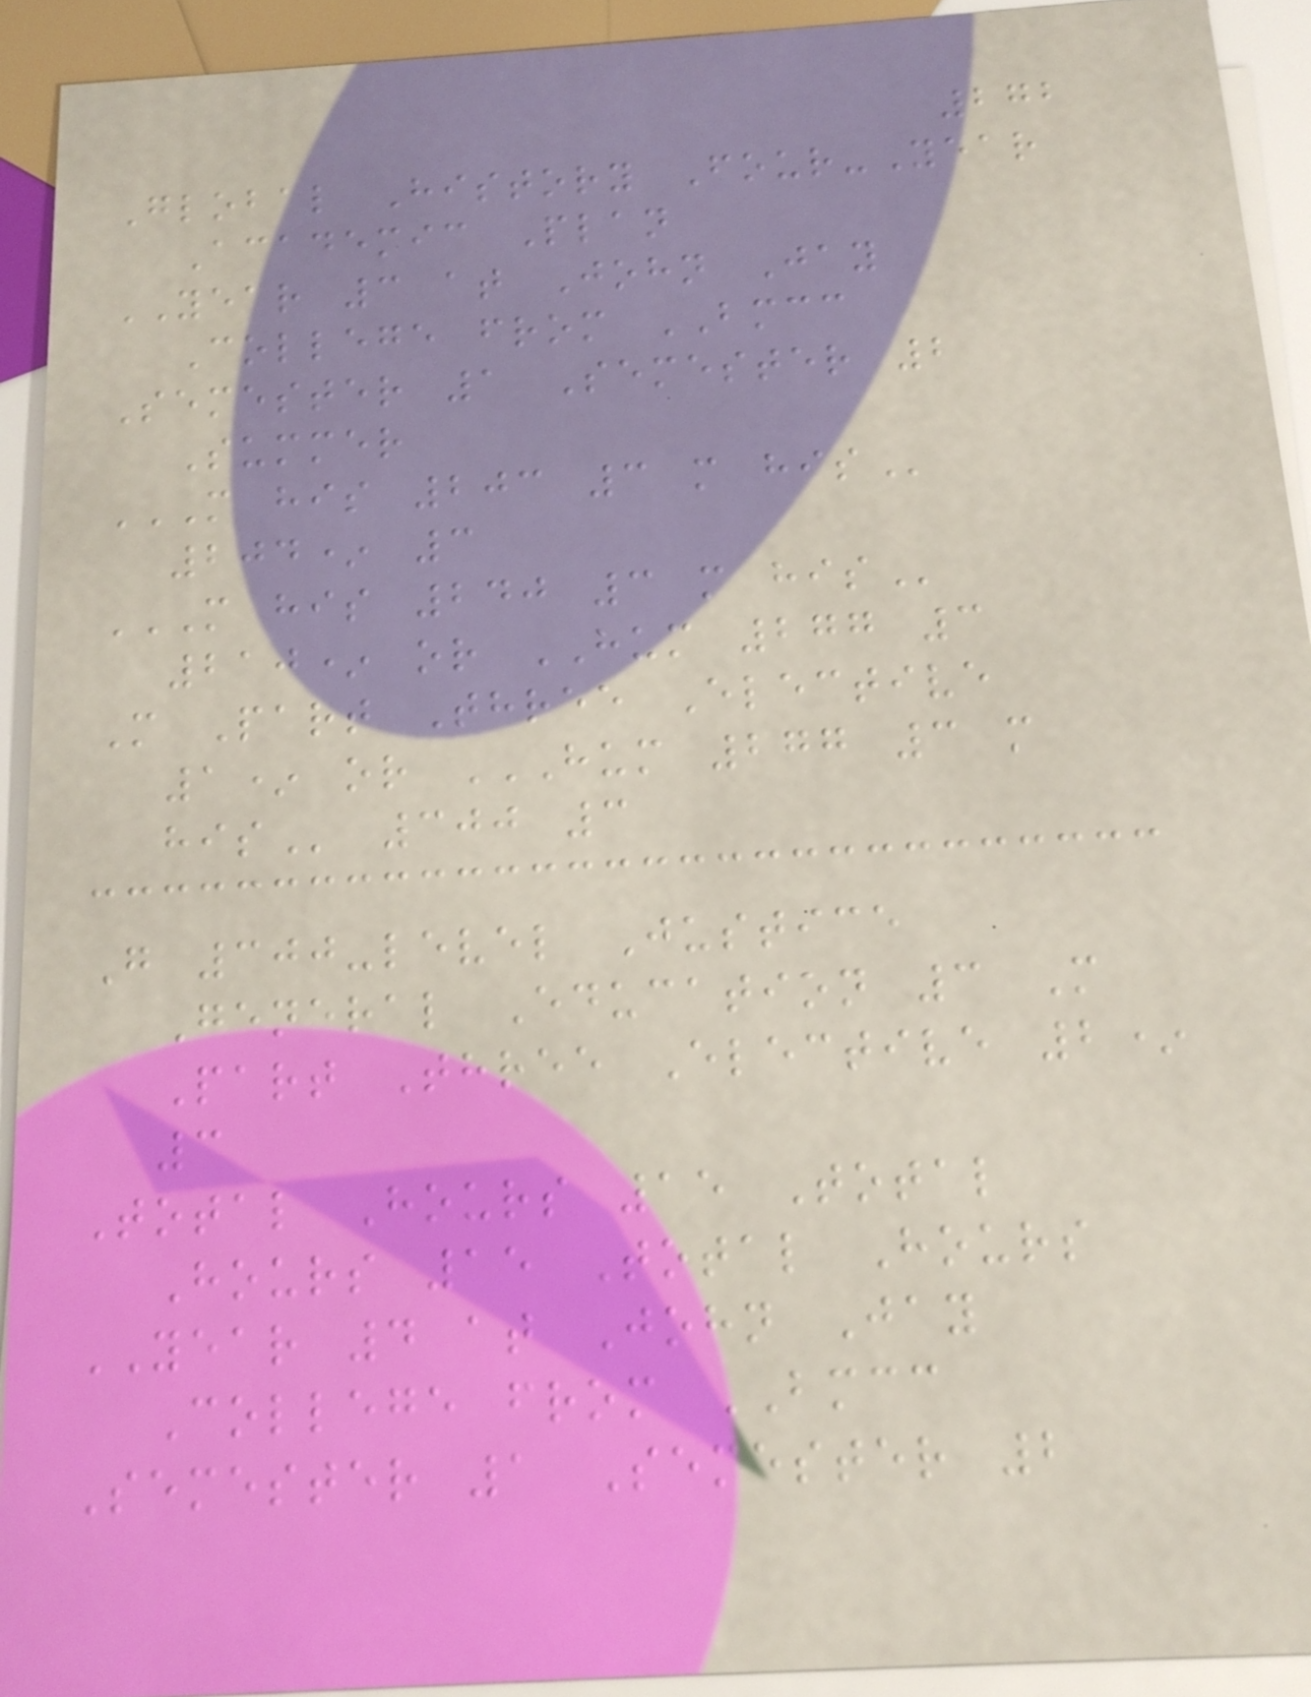272
Global History Four-Year
Academic Plan
YEAR 3 at John Jay
College from BMCC
Semester 1 Semester 2
Summer
M HIS 203 3 M HIS
204* 3
M HIS 240 3 M HIS
210* or HUM 277 3
M Part Three Elective
1* or HUM 277 3 M
HIS 300 3
G 300-level Justice
General Education 3 M
Part Three Elective 2*
3
Total Hours 15 Total
Hours 15 Total Hours
YEAR 4 at John Jay
College from BMCC
Semester 1 Semester 2
